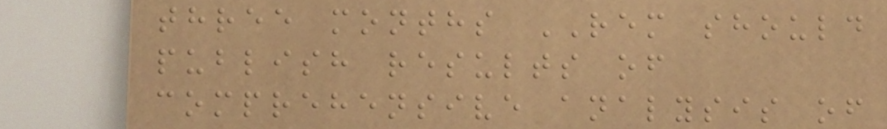three months REM should
publish results of
comprehensive analysis of
